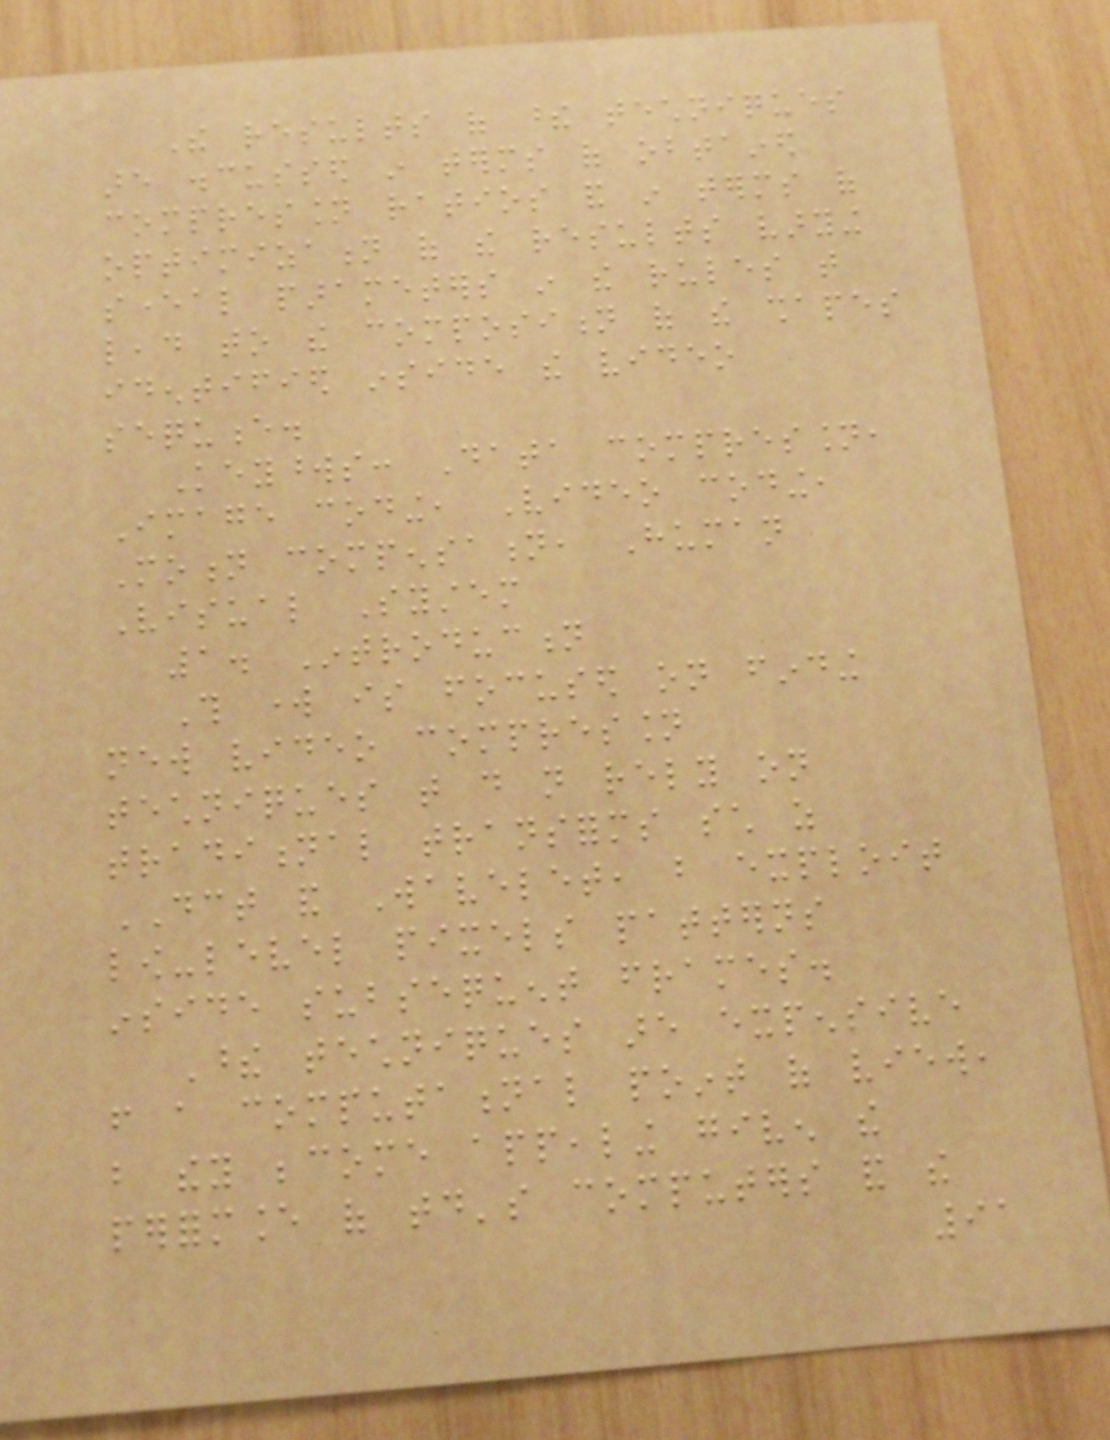The results of these techniques
are discussed in terms of obtained
compression ratios and in terms of
optimization of the results varying
several parameters in the rules that
lead to the composition of the shapes
identified inside the video
sequence.
Keywords: Data compression,
Image coding, Video coding,
Motion compensation, Human
Visual System
1. Introduction
This work is focused on finding
new video compression
techniques that do not rely on
traditional transforms such as
DCT and Wavelet, but exploit
low-level pixels patterns
inside subsequent frames.
These techniques are expensive
from a computational point of view,
but they become appealing given the
performance of today's computers and the
91
